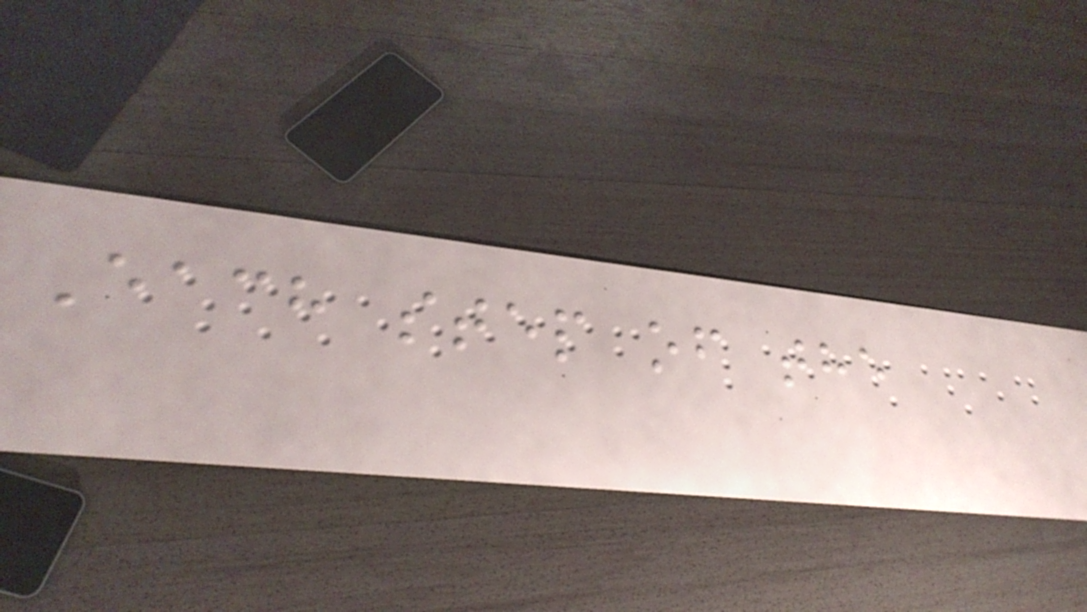Each step of the
